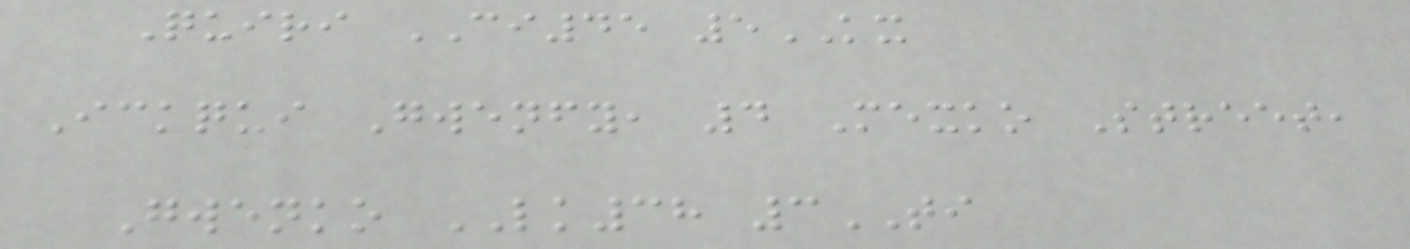Quiri CI45 5KX
Ickqui Gwenfy, 4 Mexko Street,
Gwenko LK38 3TI
